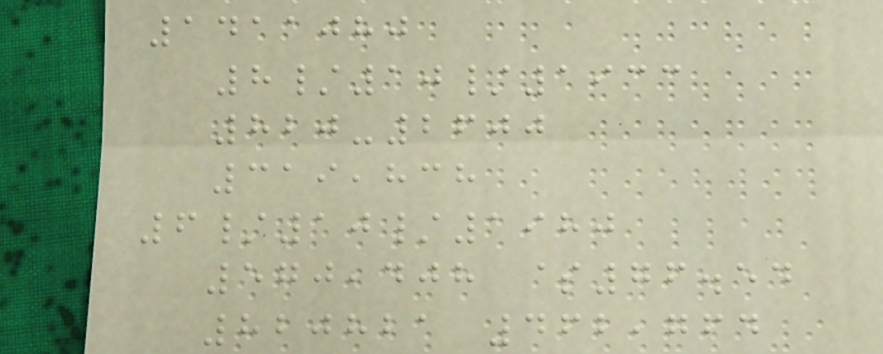1411080
8/10/1933
820-2600
319,838
6/10/1980
570,408 $76.54
820821 462,764
